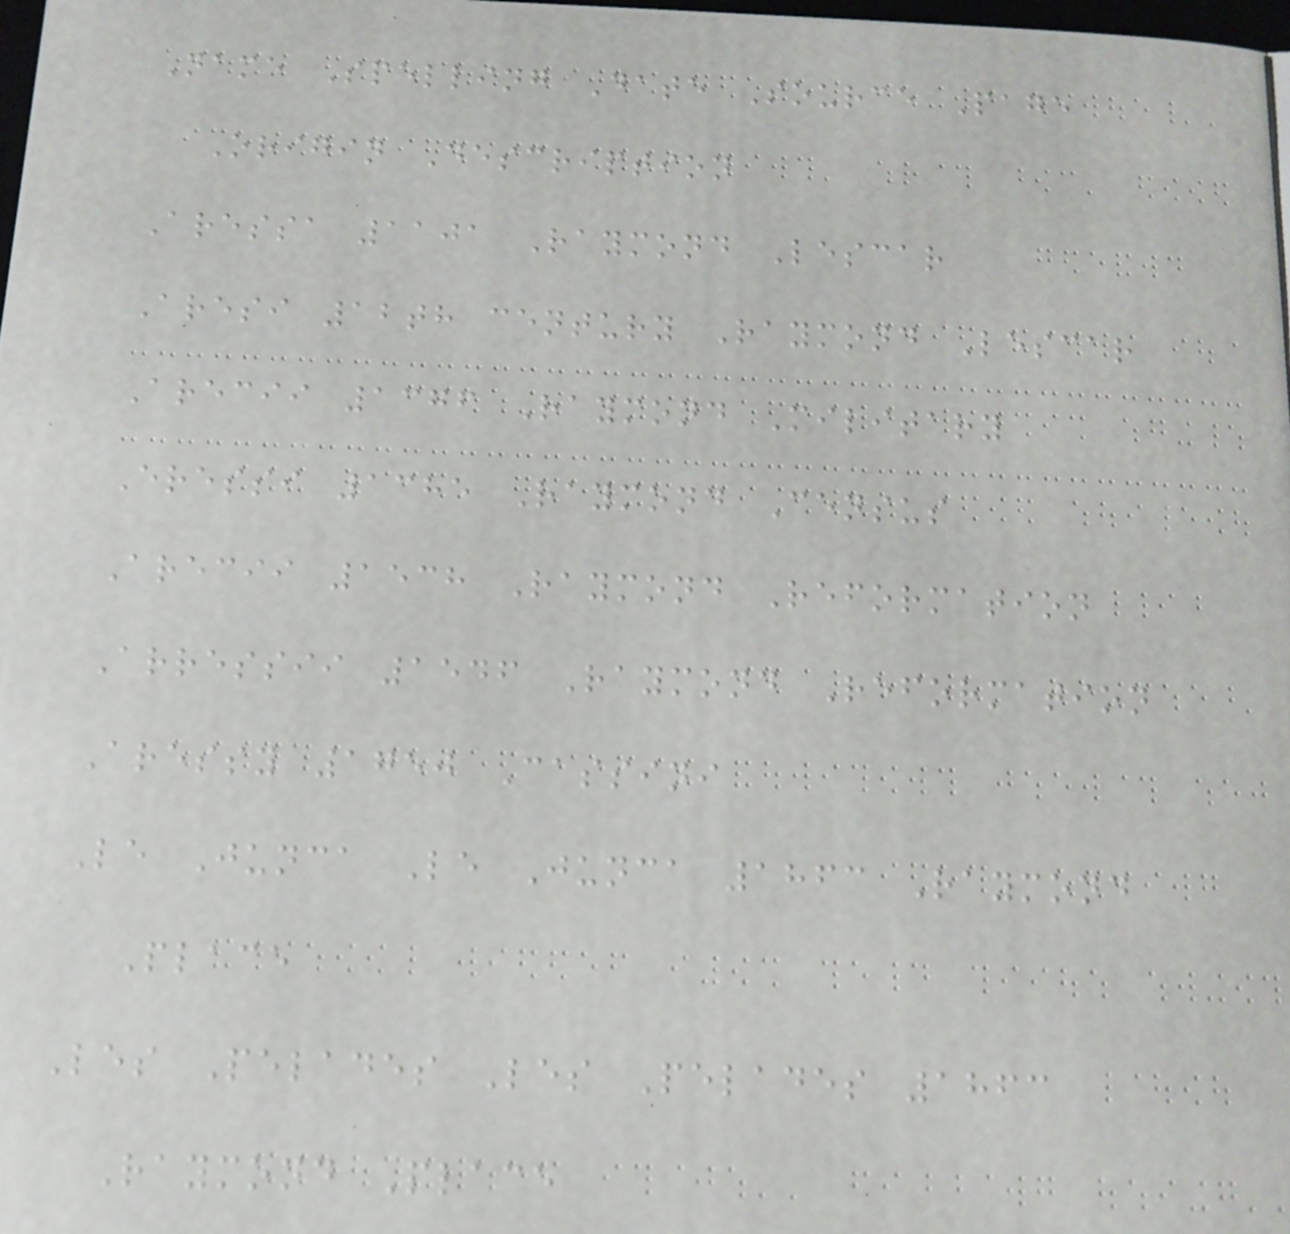Name Spelling Date Source Page
Origin Description
Aressa 1101 Raymond Lescar
Aresi 12th century Raymond Lescar
Arecii 1376 Raymond Military
Eressi 1385 Raymond Census
Arecii 1538 Raymond Reformation
Arressii 1546 Raymond Reformation
Aressy 1750 Cassini
Le Junca Le Junca 1863 Raymond
Place
Les Pelades Les Pelades 1863
Raymond Place
